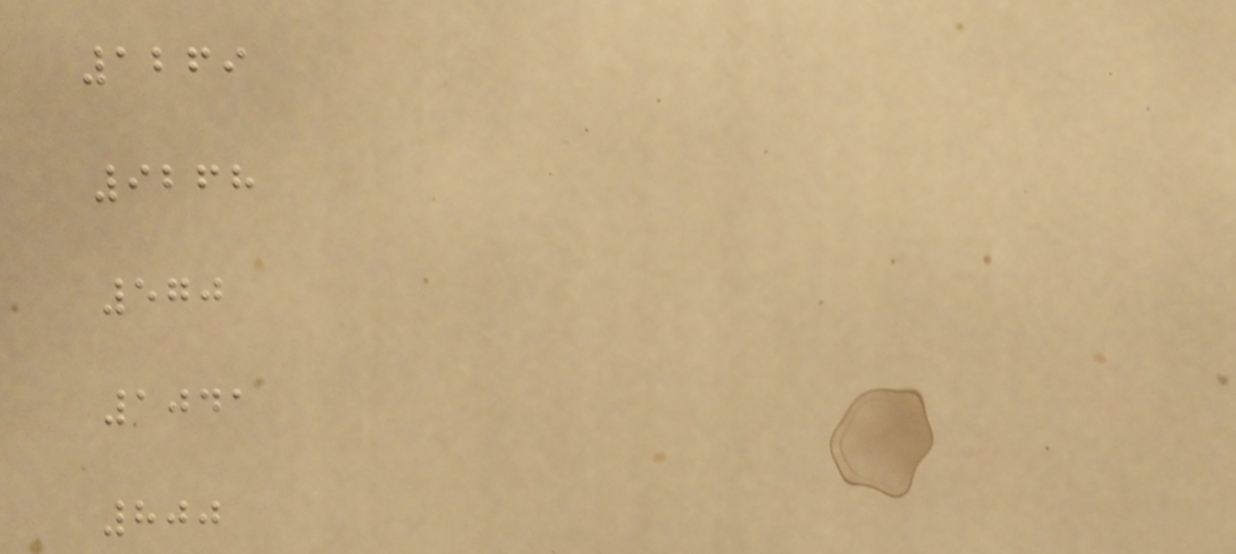1269
9268
570
1041
800
